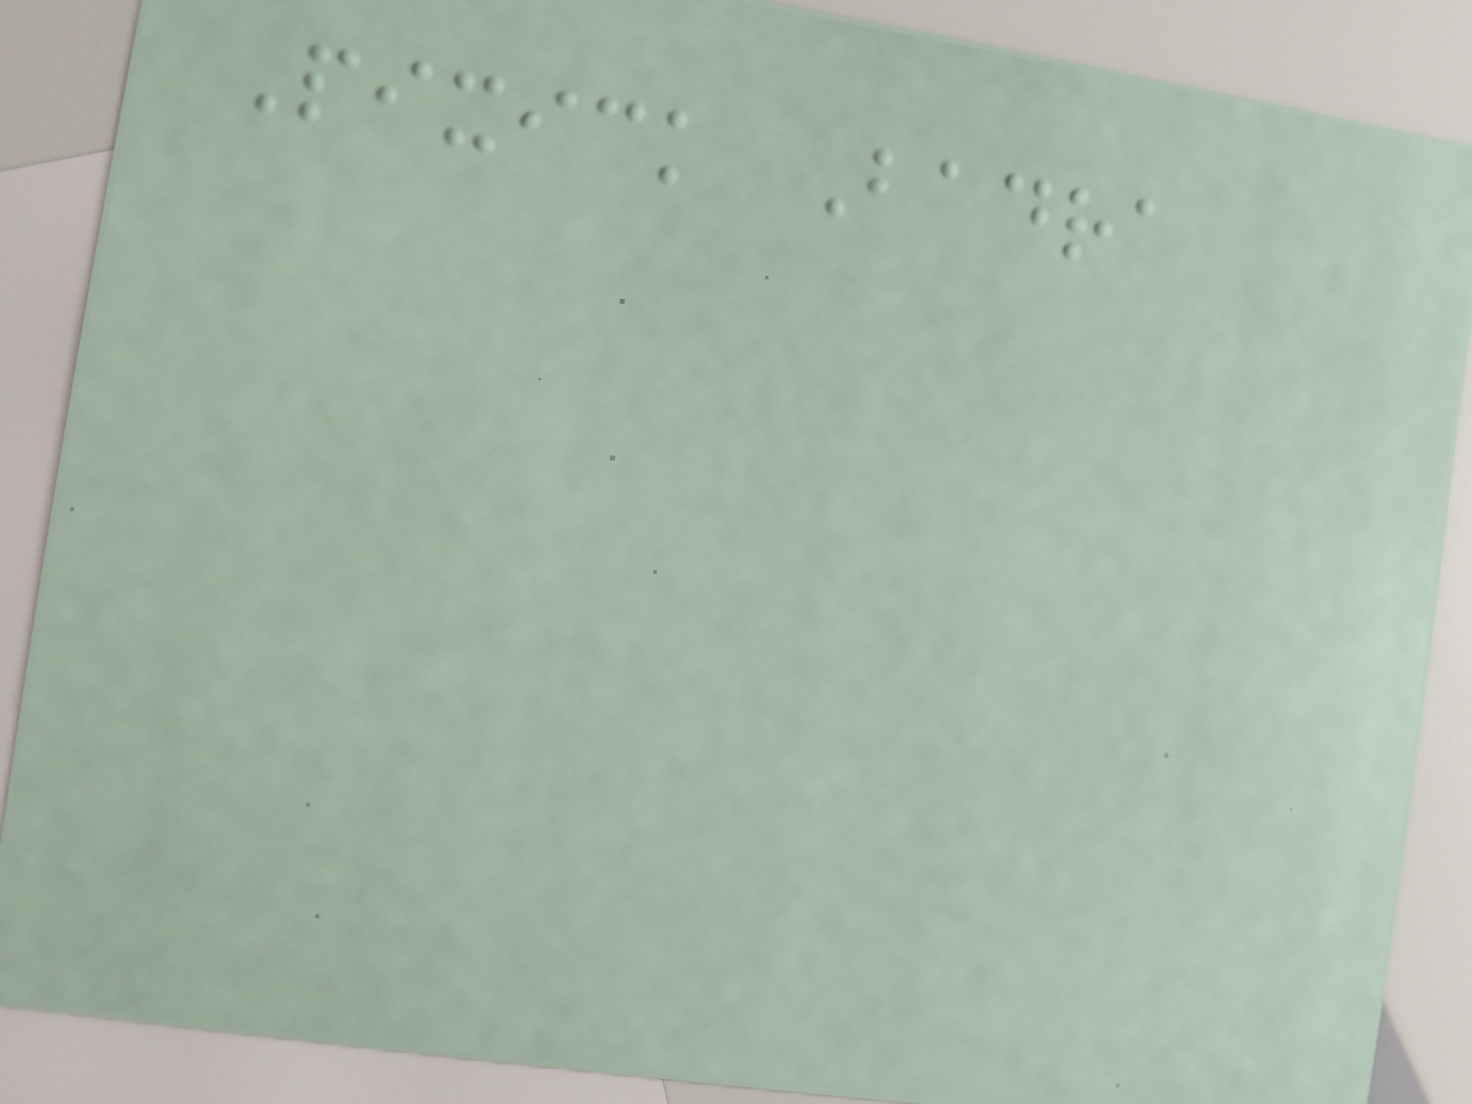Pixick Badra
